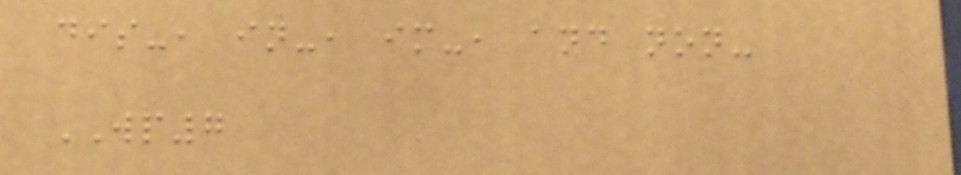dis-, in-, im-, and non-
WP7
